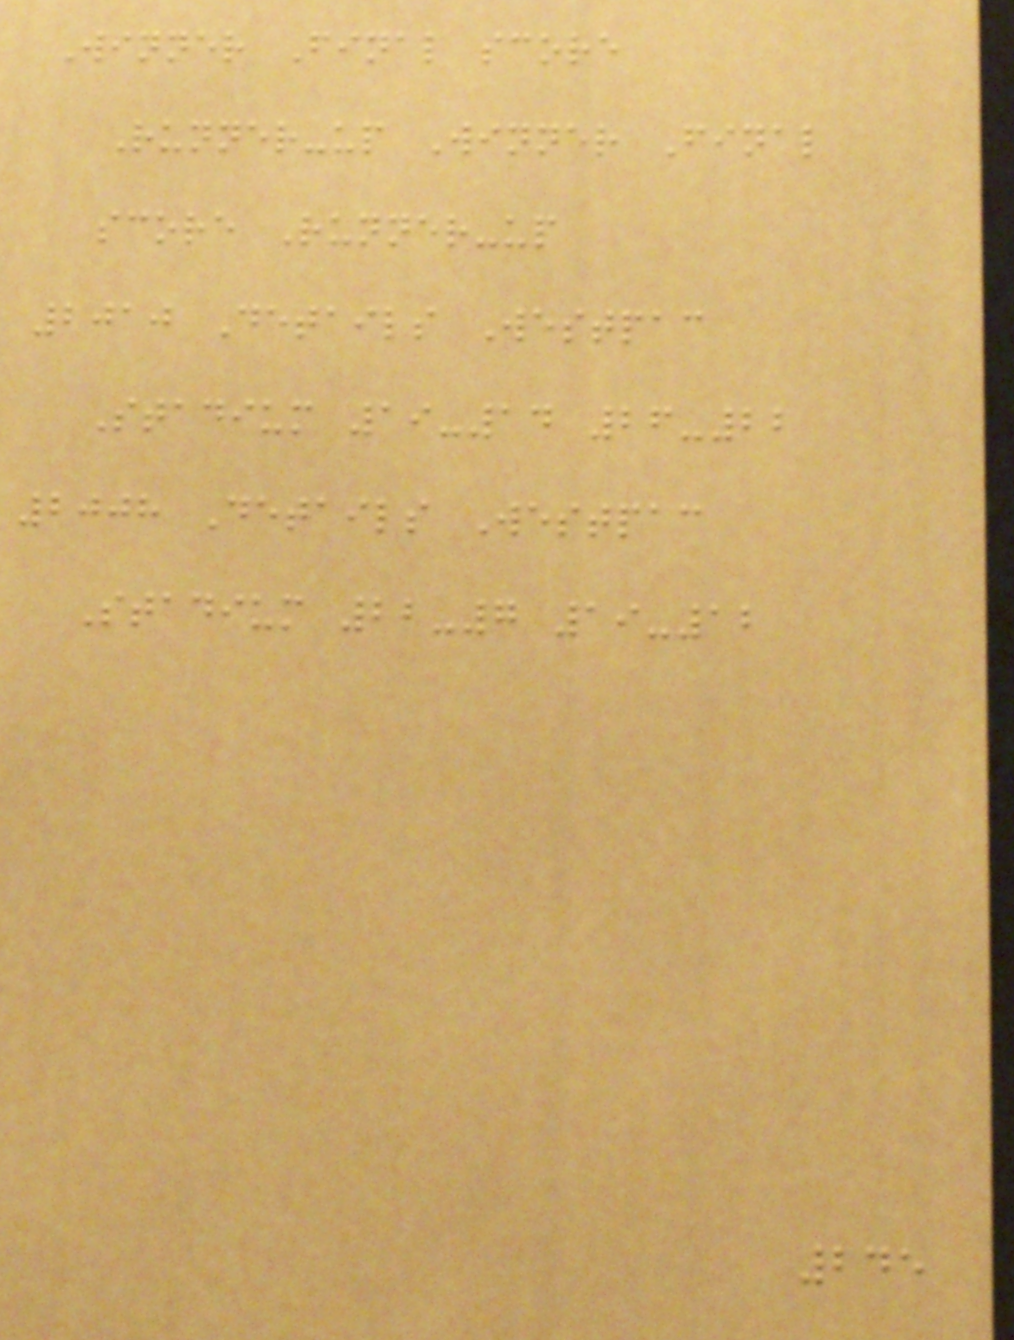Winner Final score
Runner-up Winner Final
score Runner-up
2010 Details Westpac
Stadium 19-14 26-22
2008 Details Westpac
Stadium 22-7 19-12
245
